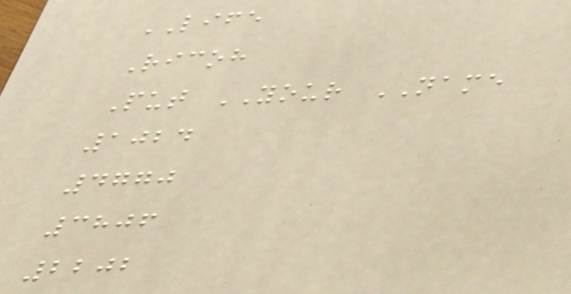LIFE
Ricoh
Put YOUR NAME
1024
4770
3806
2202
